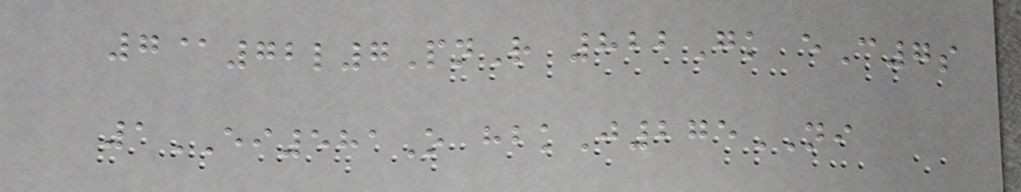7@72l7PnR 822Gk eC7s
1EI581O hbkJ275NI
